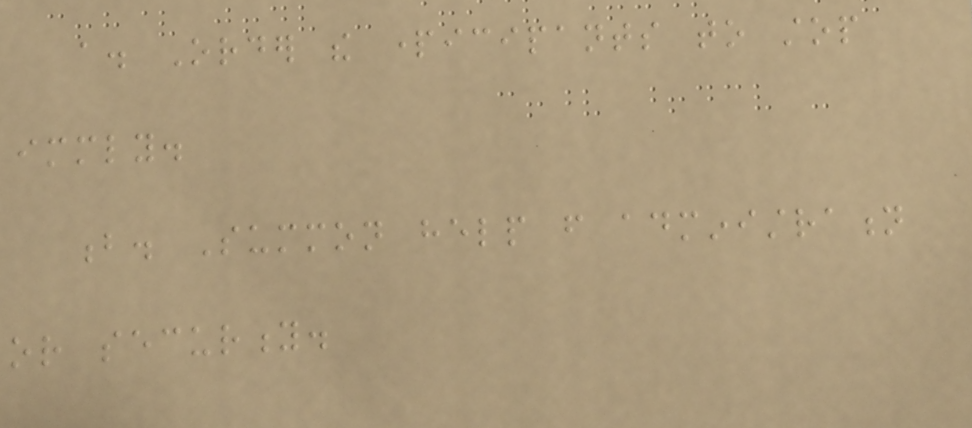a. Order the participants to stop
immediately.
b. Summon help from administration
or security.
